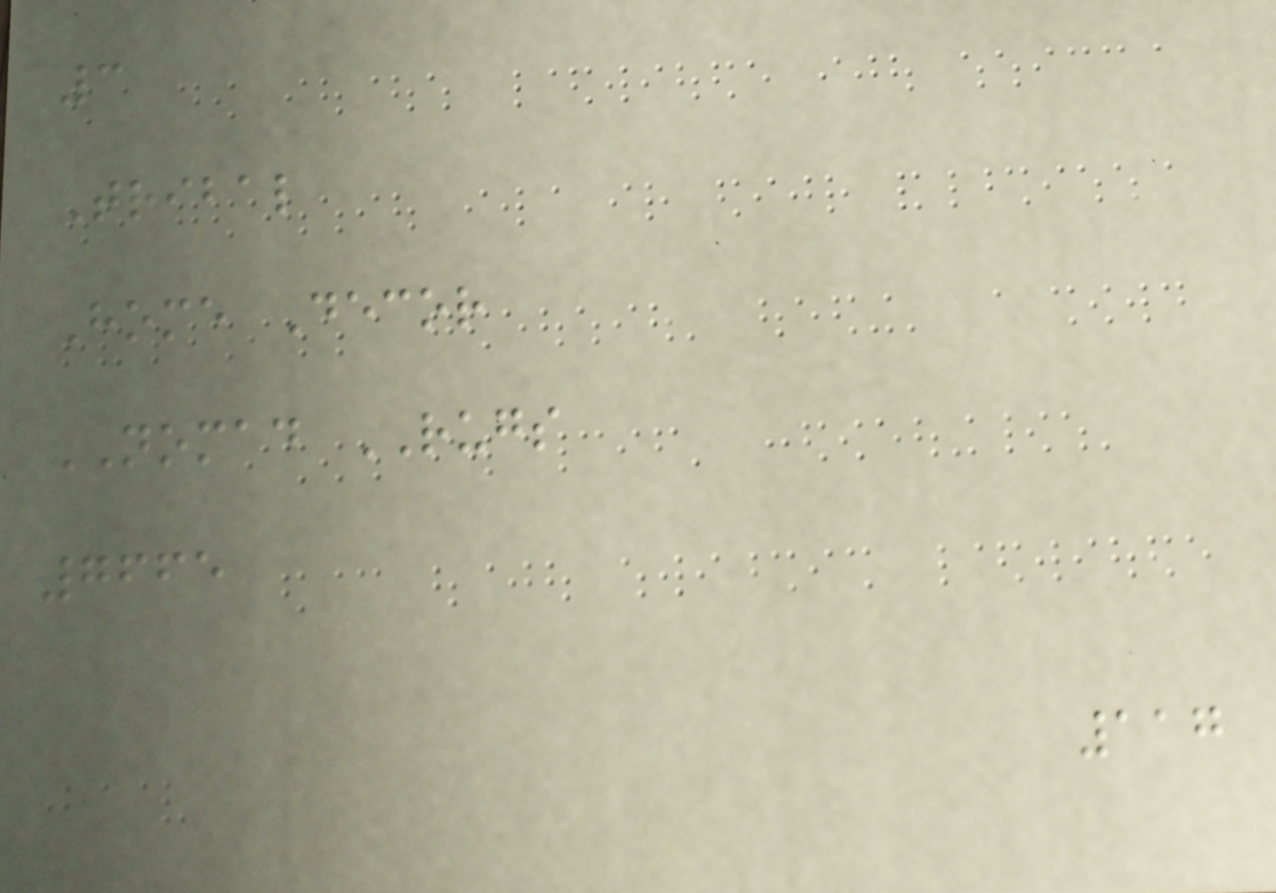3
Tribal
Home Decor
NOMAD RUGS
7665
117
